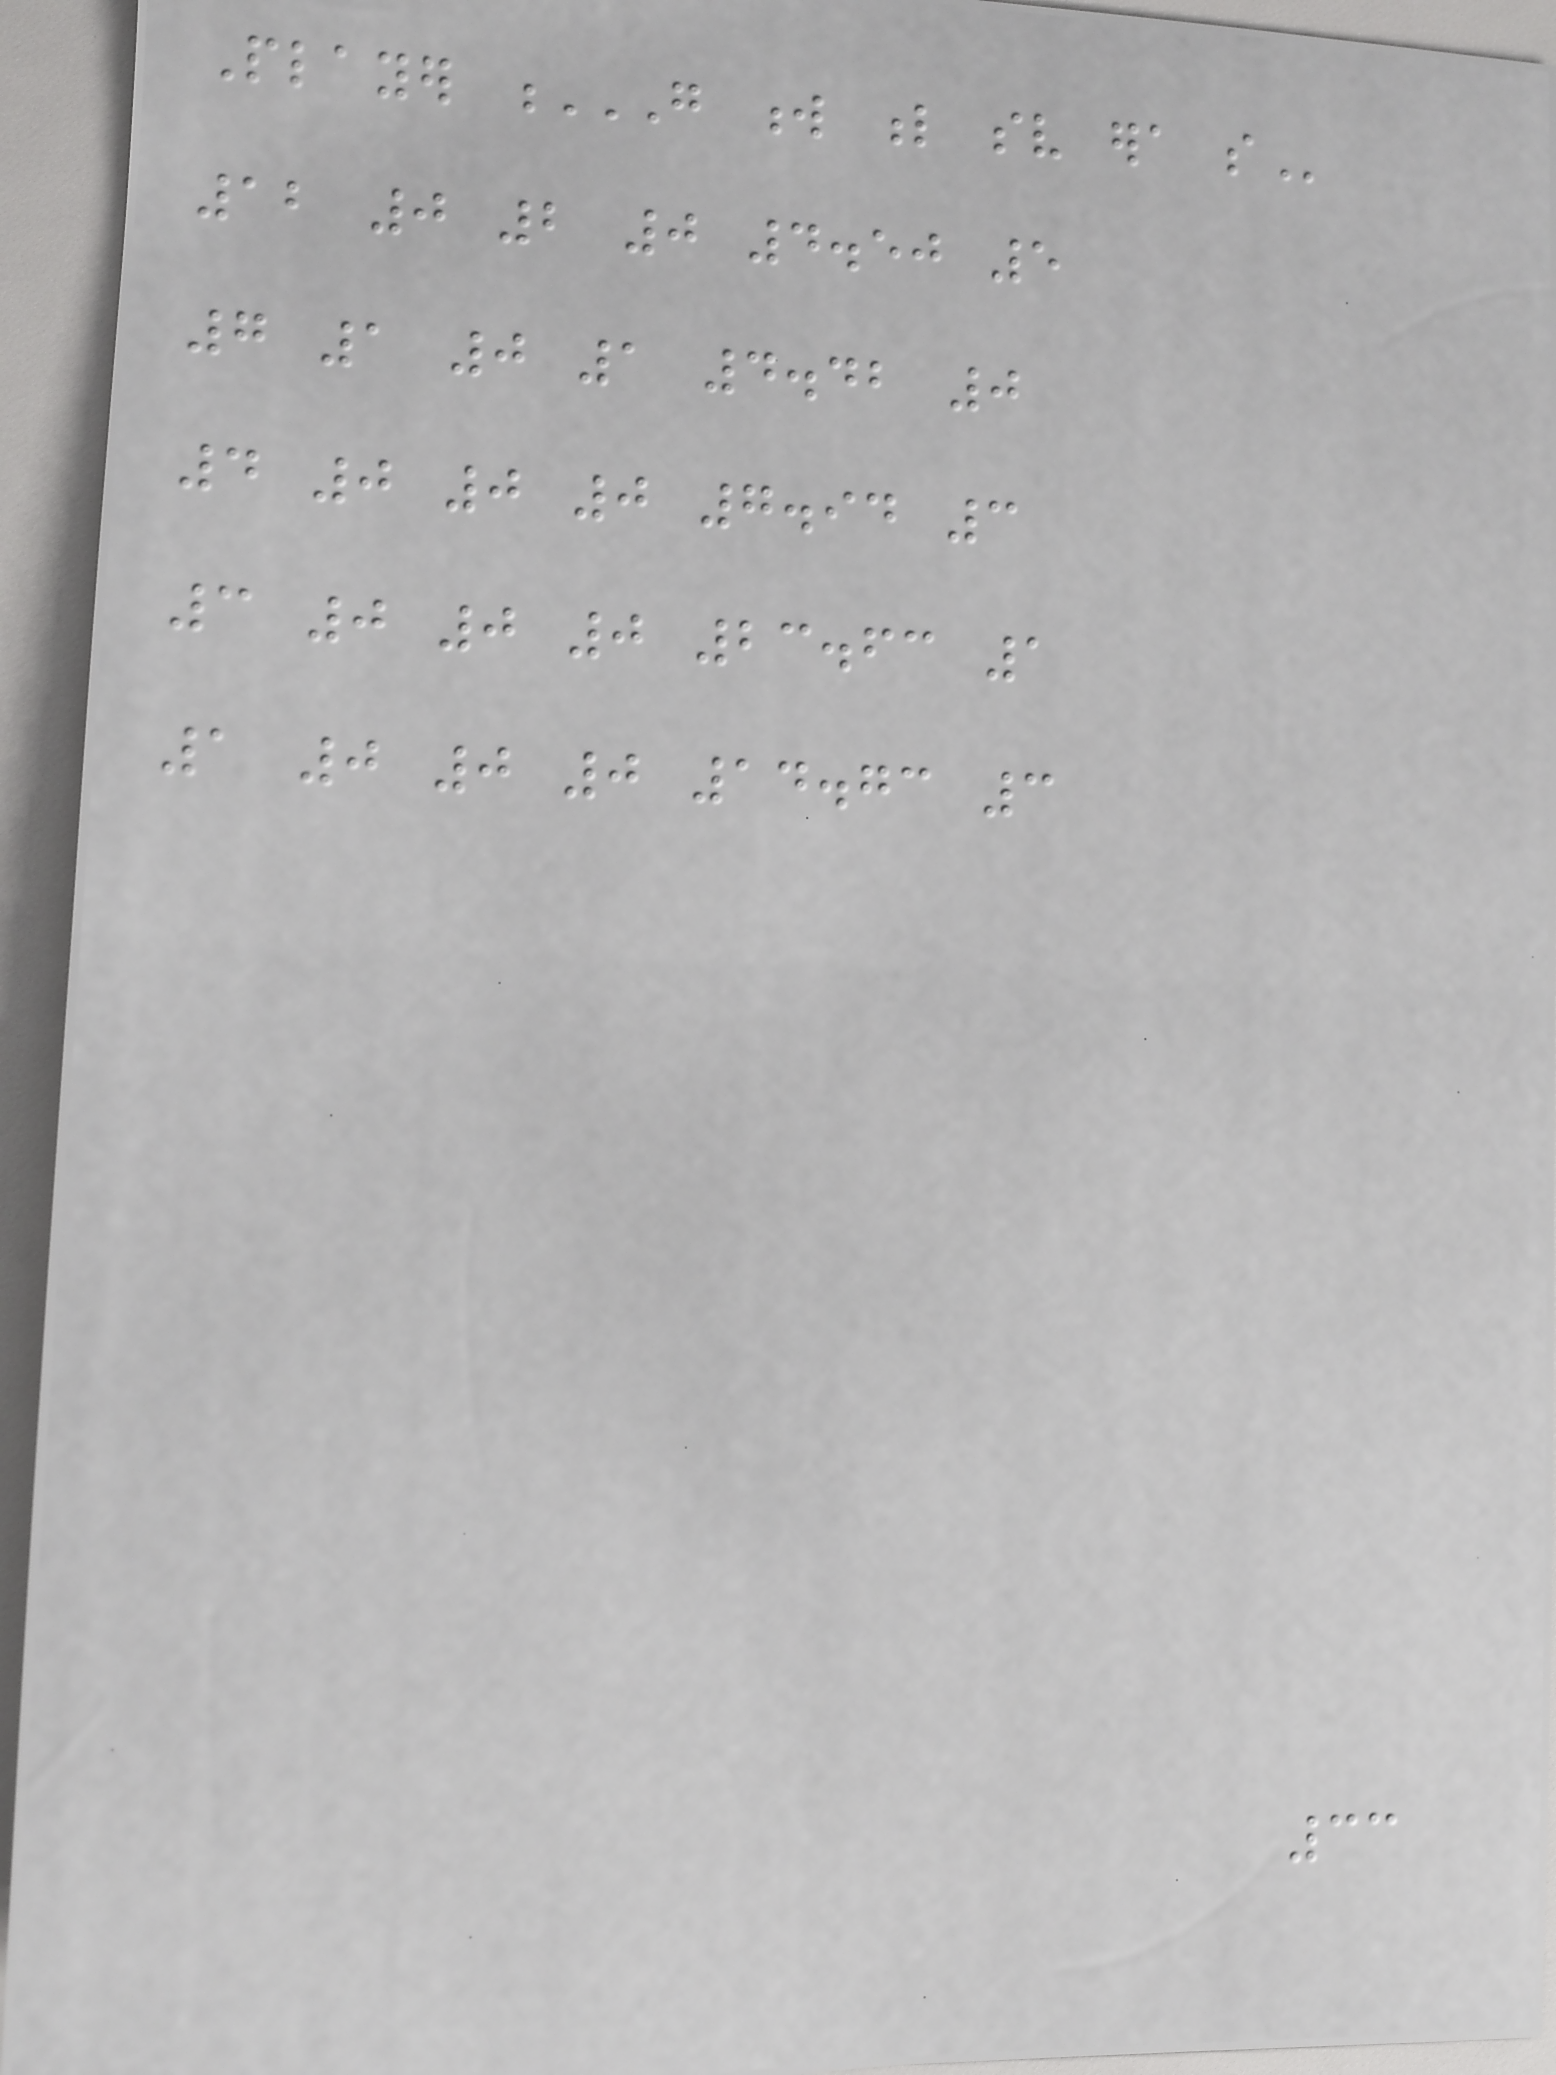Player G W L SV ERA SO
12 0 2 0 4.50 5
7 1 0 1 4.42 0
4 0 0 0 7.94 3
3 0 0 0 23.63 1
1 0 0 0 14.73 3
33
